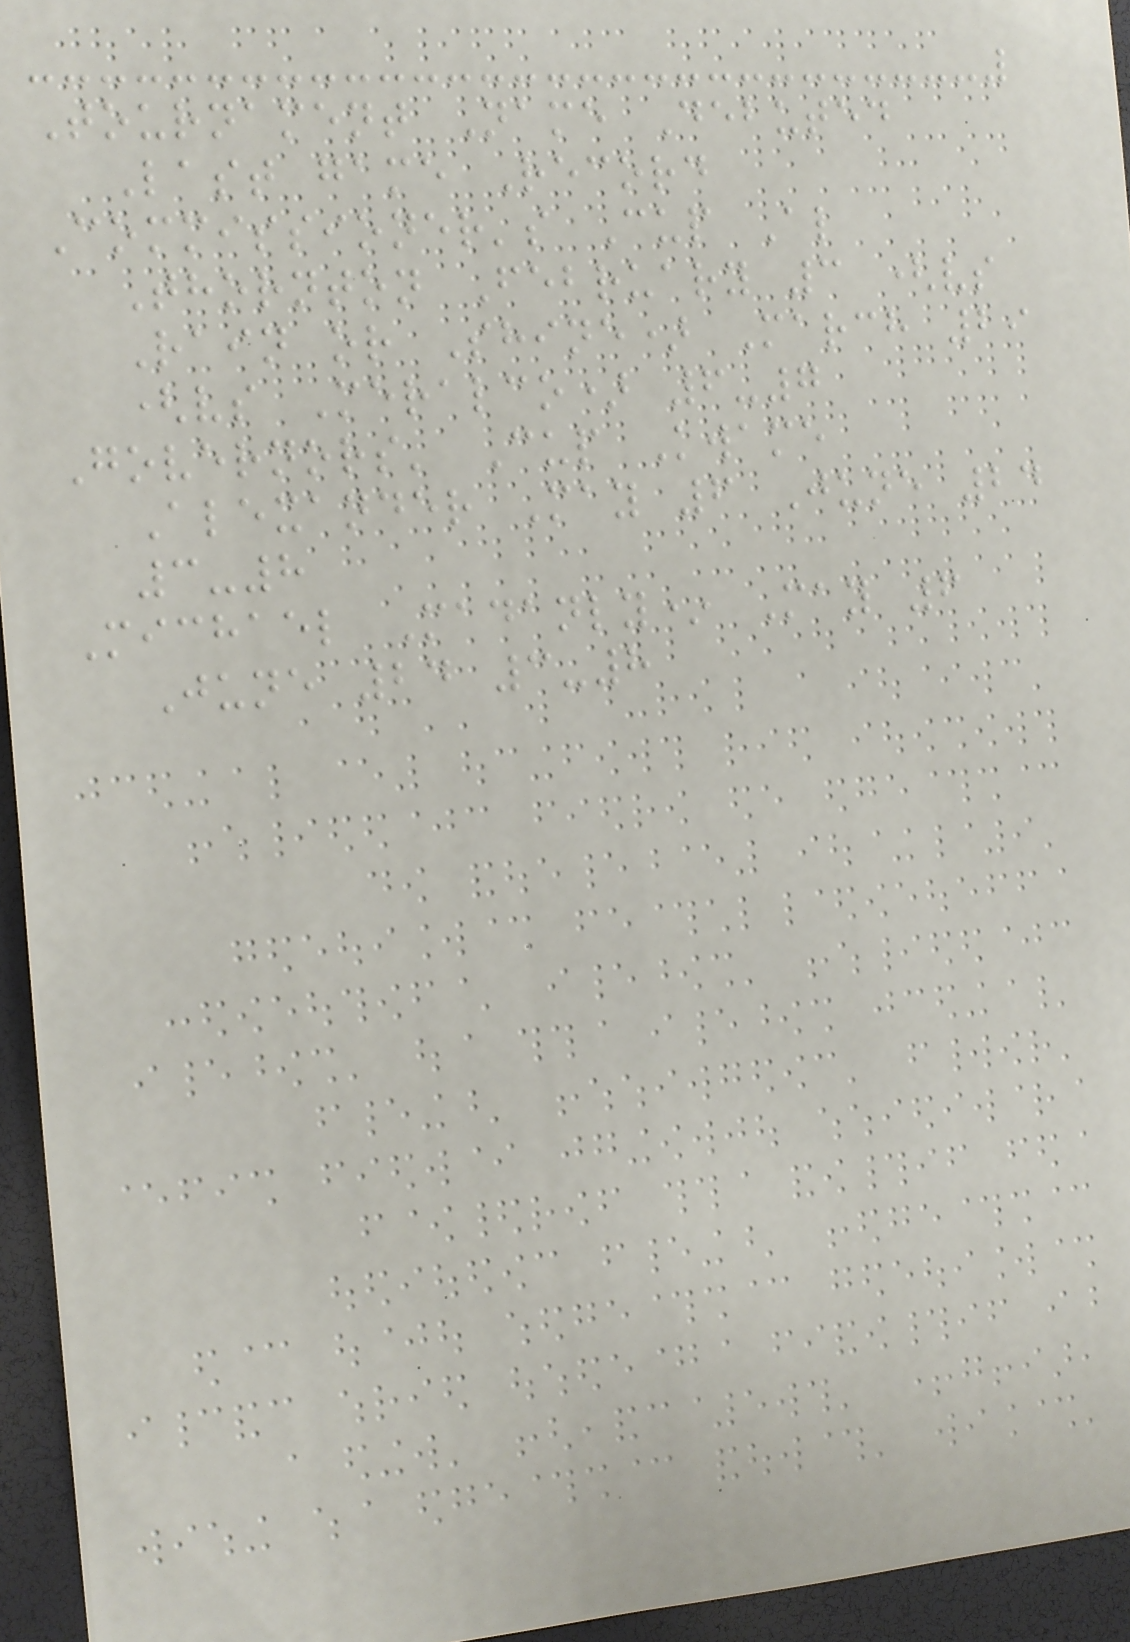Tournament Name Debuted
Last game Record
Commissioner's Cup Al
Thornton February 3 (vs
Rain or Shine) March 29
(vs Meralco) 6-7
Governors' Cup Kwame
Alexander May 6 June 24
3-8
Michael Madanly* May 6
June 24 3-8
